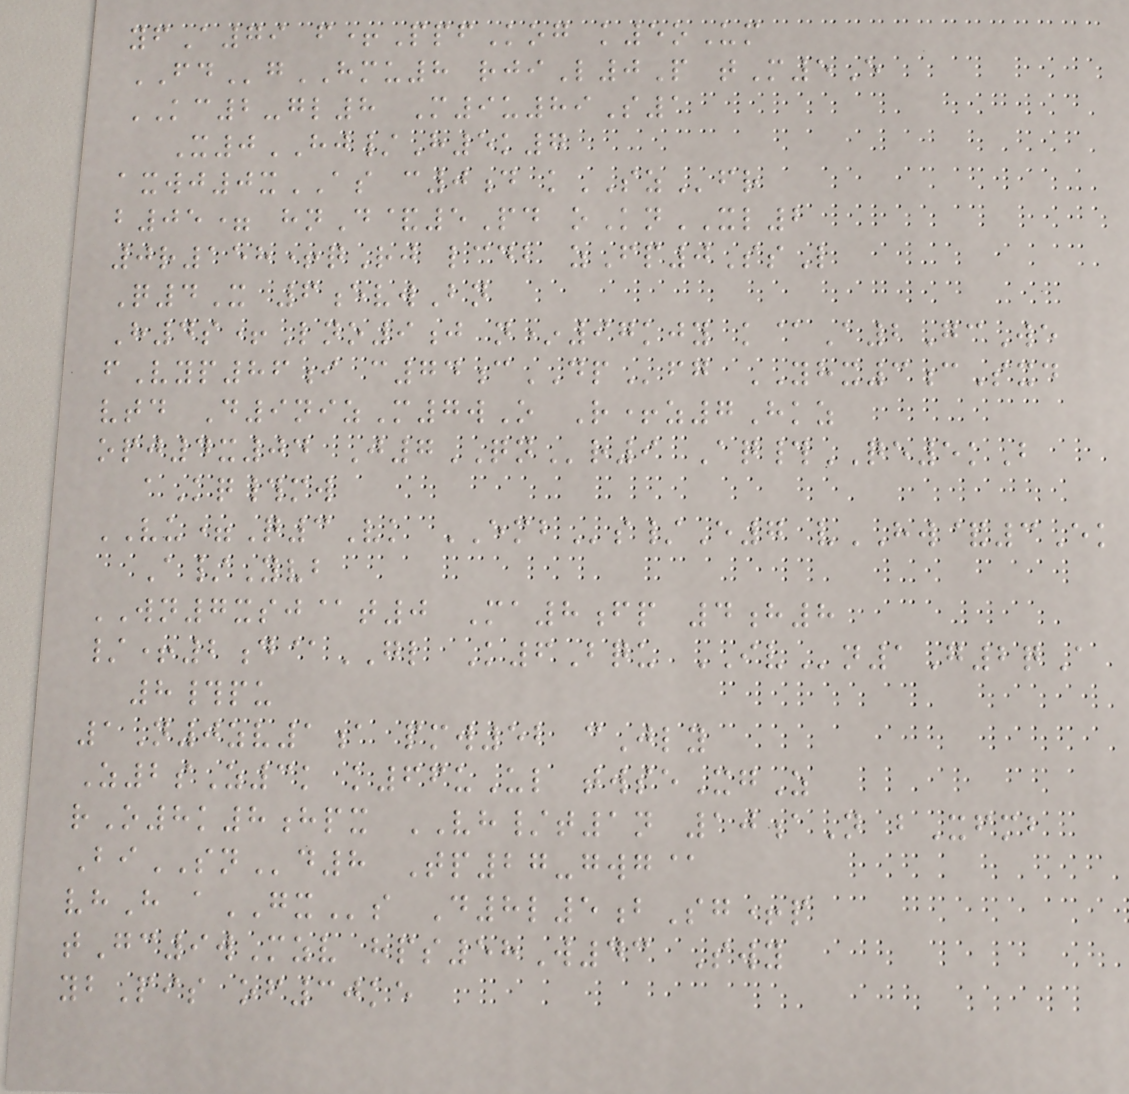yfA79 f+PpfKog k5oUm
FDgHMU8 rjiL0P tM5E
KC2-gl8 M9u89S1
X0HJ/H5k7
axwj0xAS c0d kSZfr
b05= hnD&5Pd oKnXL2
0r158+qRj lcdb zFp0SsL
Q4X 6evwBn
H4s+Lno9j n*97kjy k@A2GcWe
fVyp86i c74cDPfg YHX3cSxd
vtd D9nizM7wO R+z7Hkz
opj4x04 J7QNr9 Aq#QE5kB
aKq#mw
VU=Q3Vk EMBs/E7 vHW&3Ek
A/Yvb
WN7xsj@t0 Ma8fp 4h8
/+2d@GL K6Bqu IVn1G2qA
8#pu
1N0zv1a pmw52 cJly
Z2sZ3k k66uUl twseXgZ
rO8k8hpx VH/t1n 10aN bXfmb
BiSNd8 Tp27-gwg@
vhH aGXs D8l5bSg+p
tGc9wMzv hps58W43 Swy
ybPis of30ke
